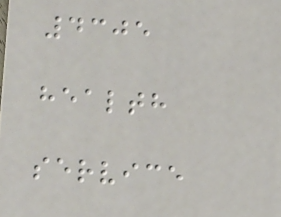4305
health
service
